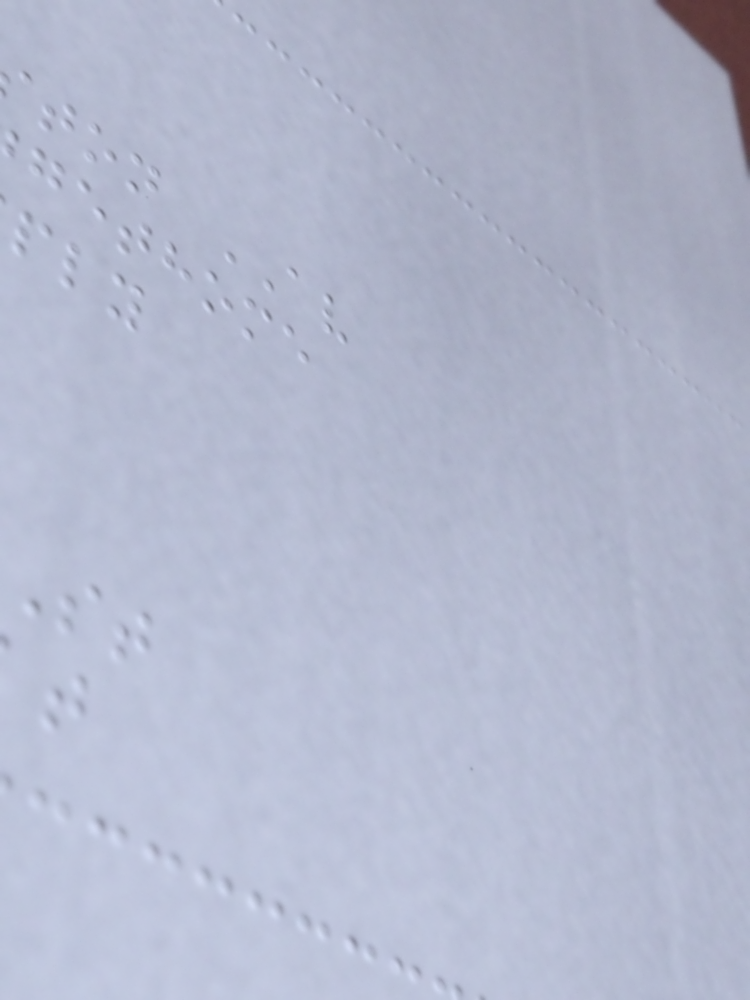ton AV
gethome
